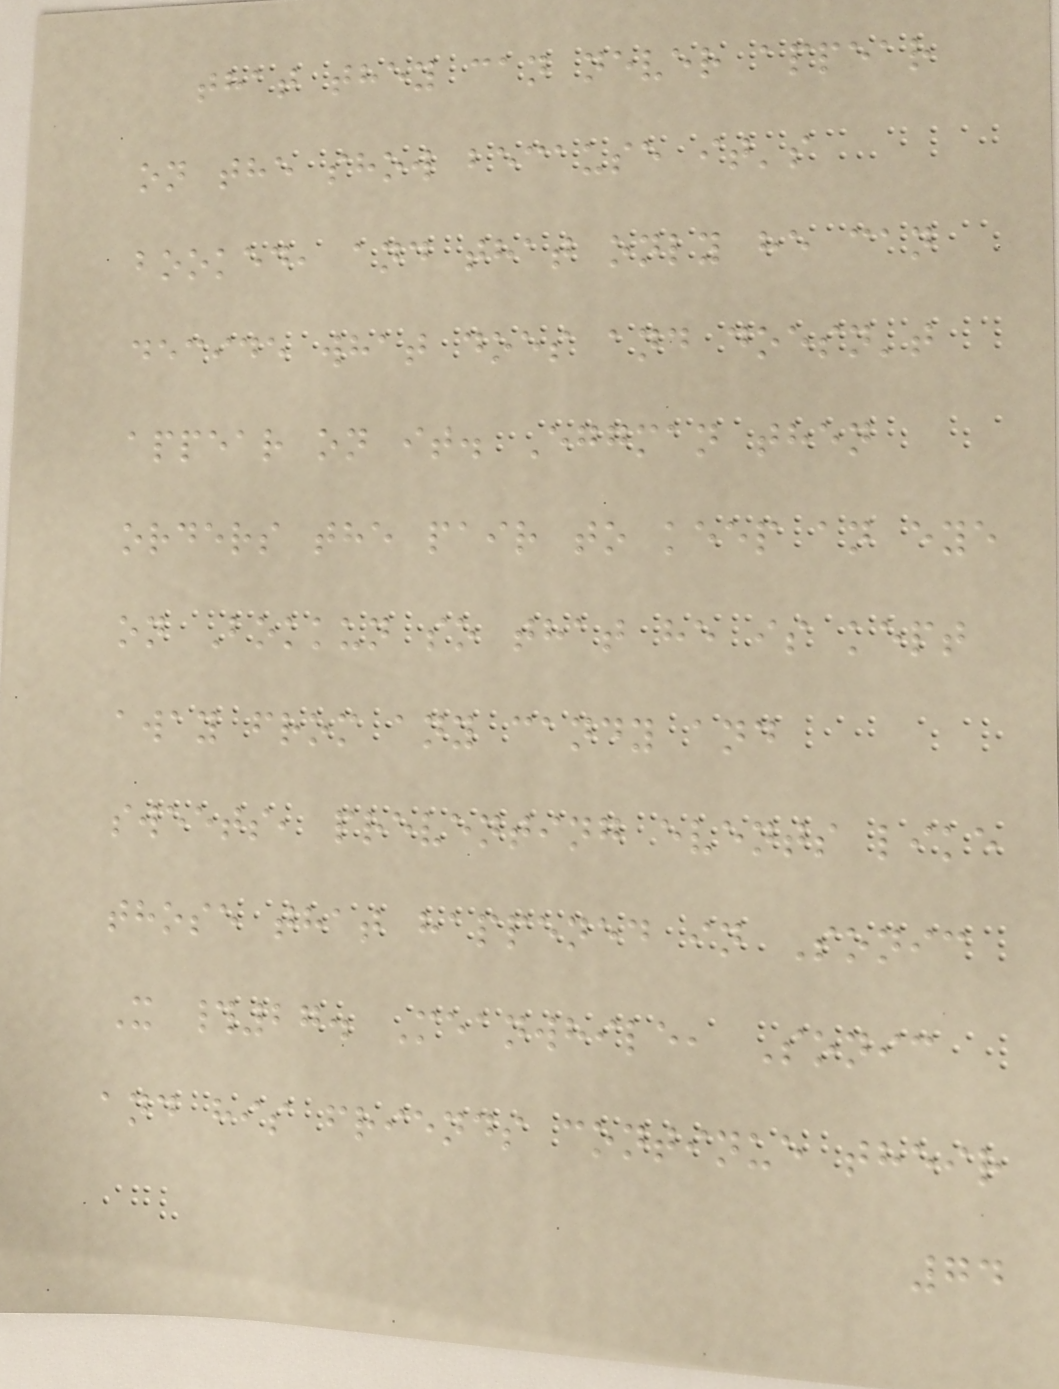that they can never appear
on the show because it's
booked, and that only he can
decide what does and doesn't
appear on it. Eggman then
orders the pair to keep an eye
on Bokkun so that he is kept
away from any candy and
sweets, preventing events like
those that happened in Sonic
X #27. Meanwhile, Sonic
and his friends continue their
74
